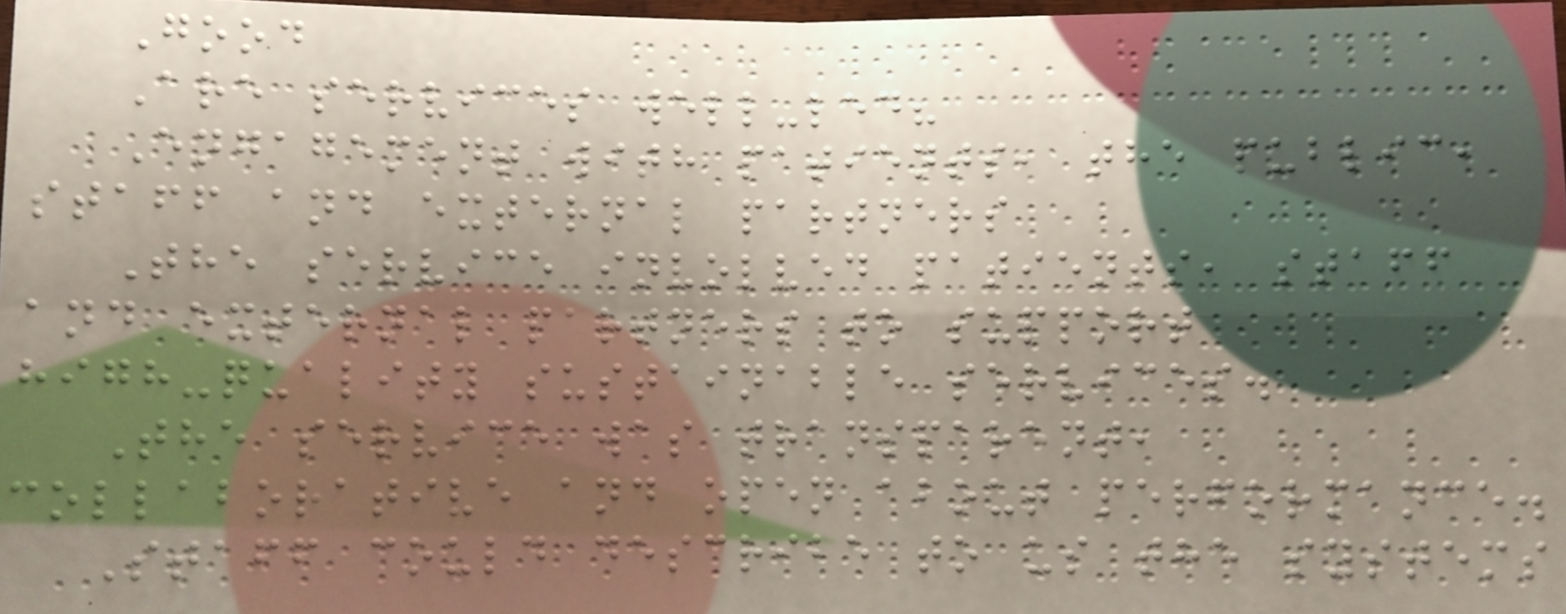Good
Are services well-led?
Engagement with patients, the public,
staff and external partners
The service involved patients, staff
and external partners to support
high-quality sustainable services.
The service was transparent,
collaborative and open about performance.
Staff could describe to us the systems
